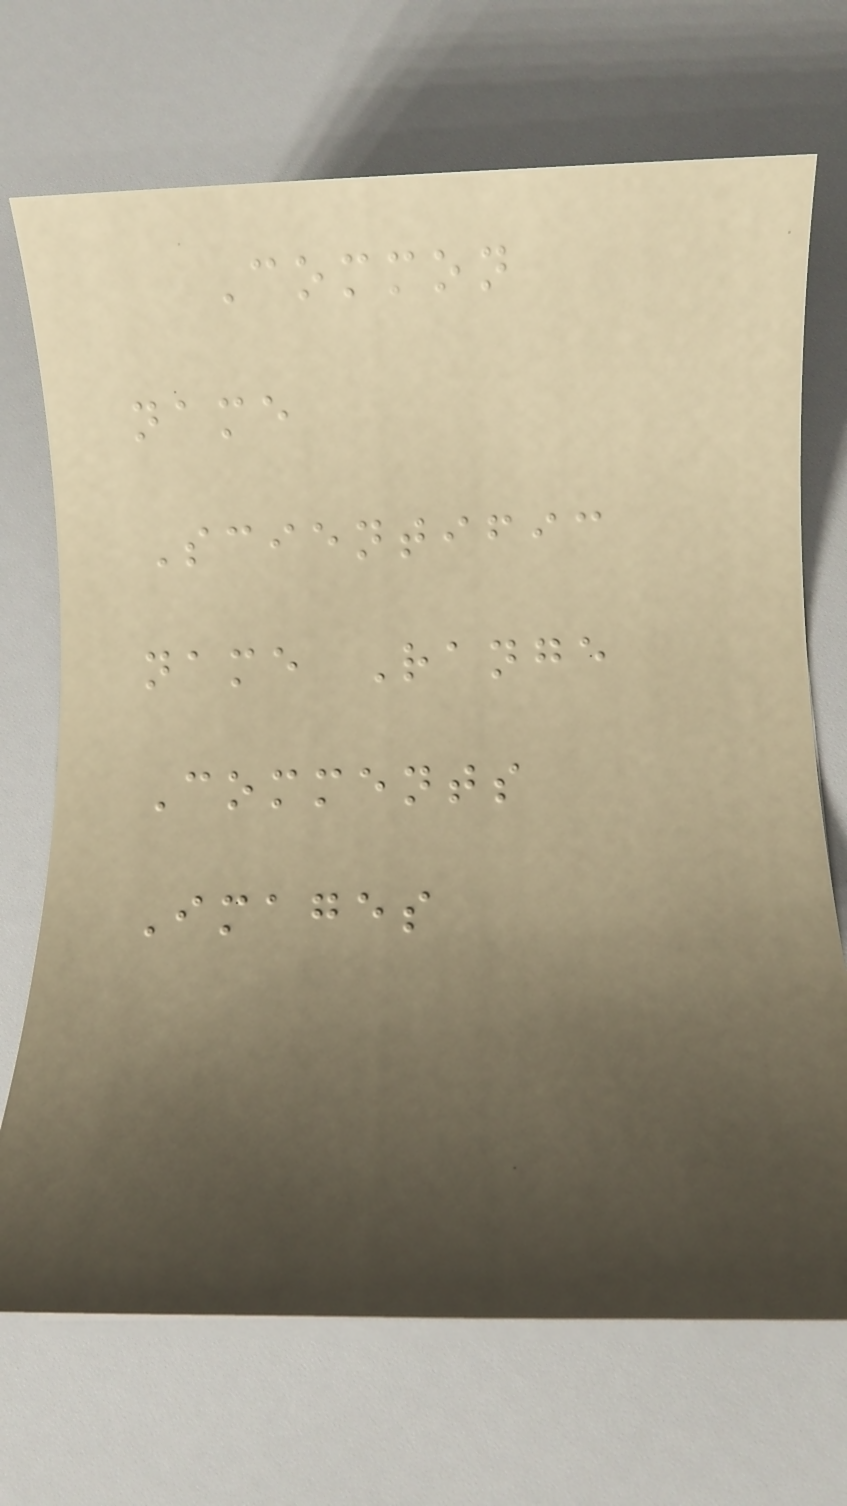Common
name
Scientific
name Range
Comments
Images
